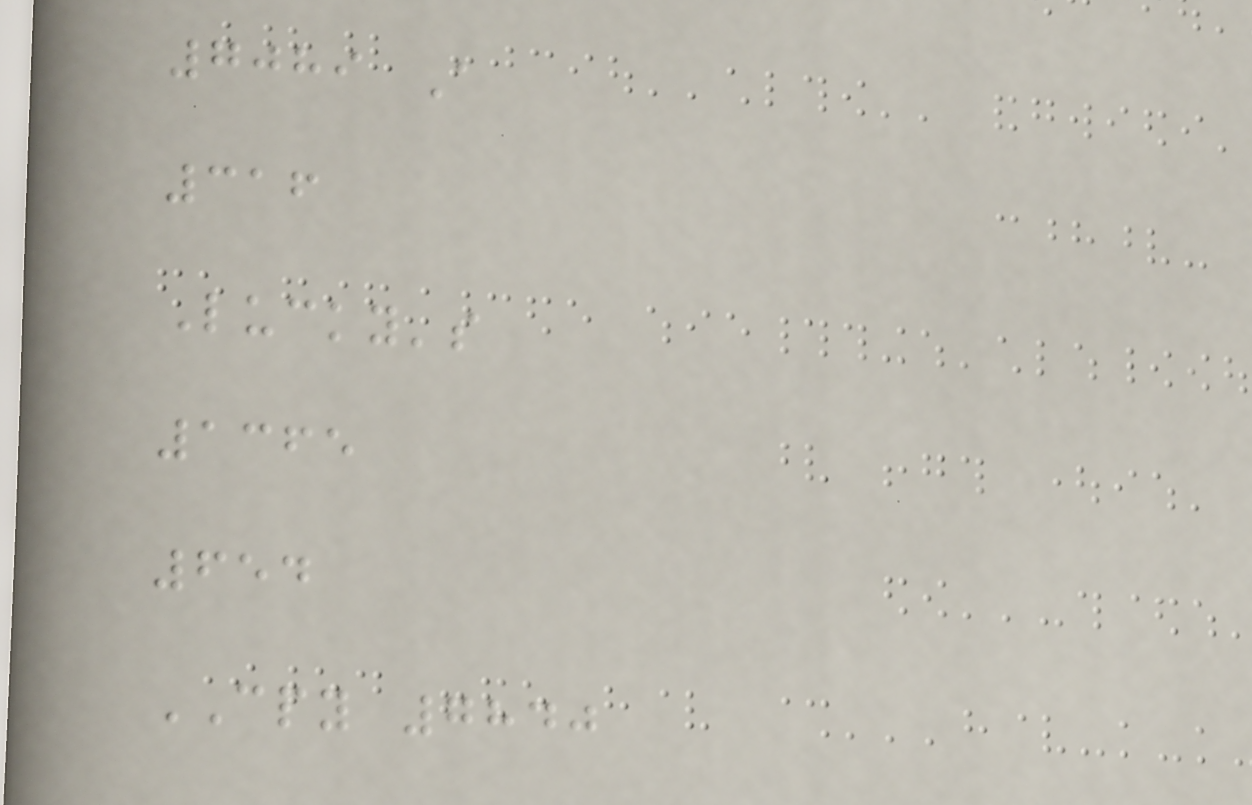7089 A
316
Lucky's
1365
654
CPY 7840
